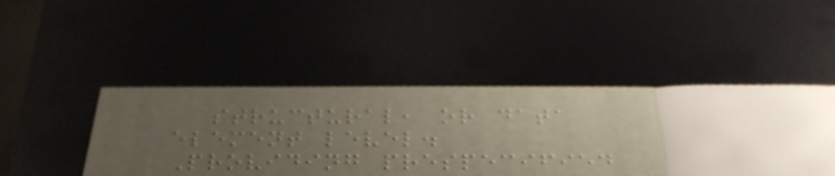structural, or data
element level.
Providing prespecified
